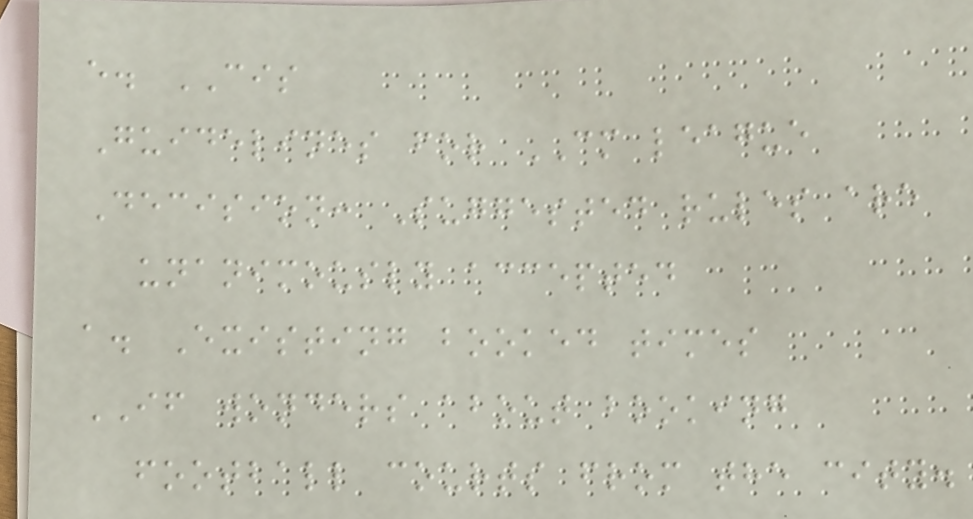e. CIS
Guidelines for CM league
Decision: Suggested rules are
unanimously accepted
a. Existing booked times
IF wonders about booking
football courts from the city.
